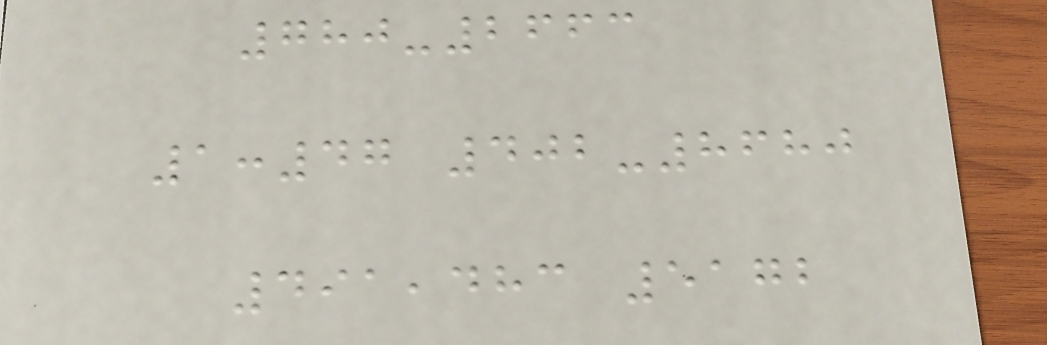780-2663
1:47 402-8680
491,483 5172
